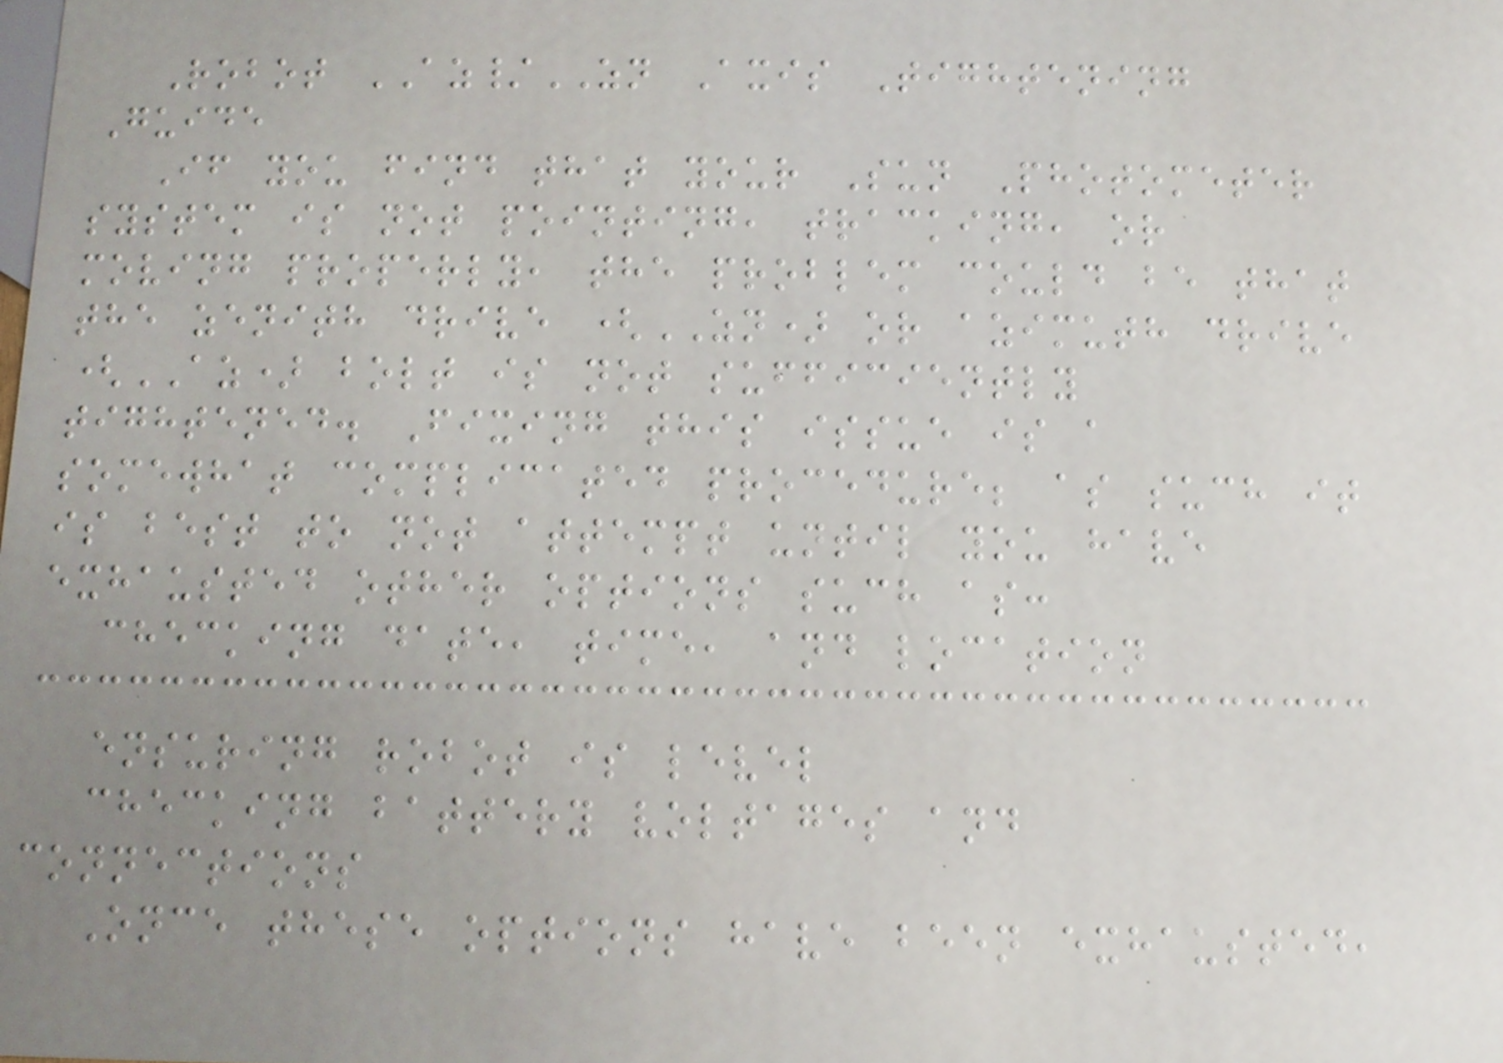Robot AZ/ZN Axis Tightening
Guide
If you find that your Sun Photometer
system is not pointing, tracking, or
moving properly, the problem could be that
the zenith drive (ZN) or azimuth drive
(AZ) bolt is not sufficiently
tightened. Fixing this issue is a
somewhat complicated procedure; as such it
is best to not attempt until you have
exhausted other options such as:
checking date, time, and location
ensuring robot is level
checking battery voltages and
connections
Once these options have been exhausted,
